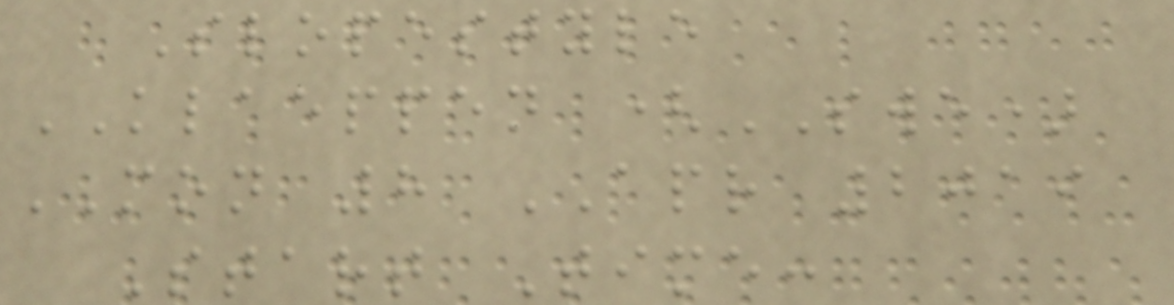Slopestyle
KLAEPPEN (SWE)
MON 8 APR 2019
Start Time:
